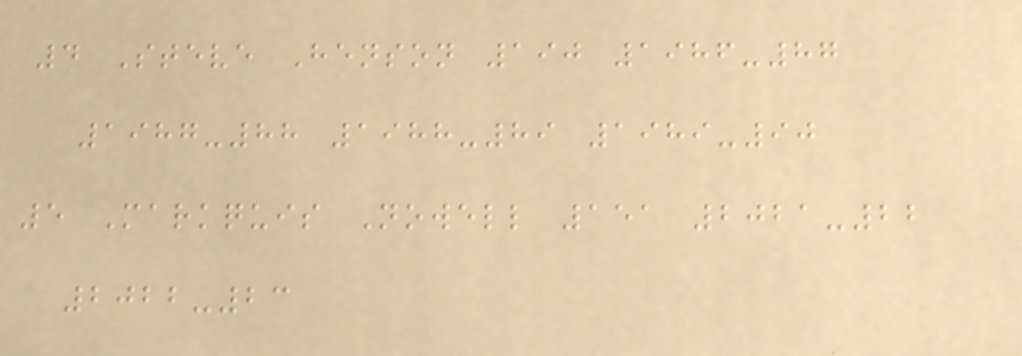4 Steve Henson 190 1986-87
1987-88 1988-89 1989-90
5 Markquis Nowell 151 2021-22
2022-23
